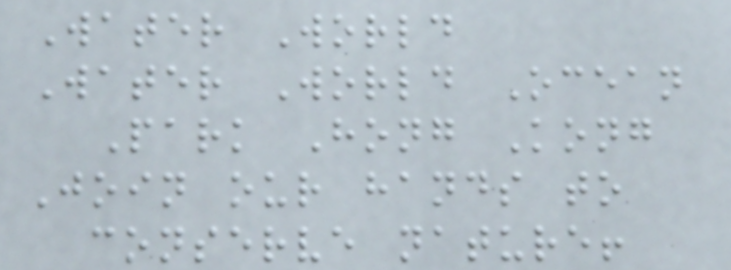Water World
Water World Ocean
Park Hong Kong
Join our hands to
conserve nature!
